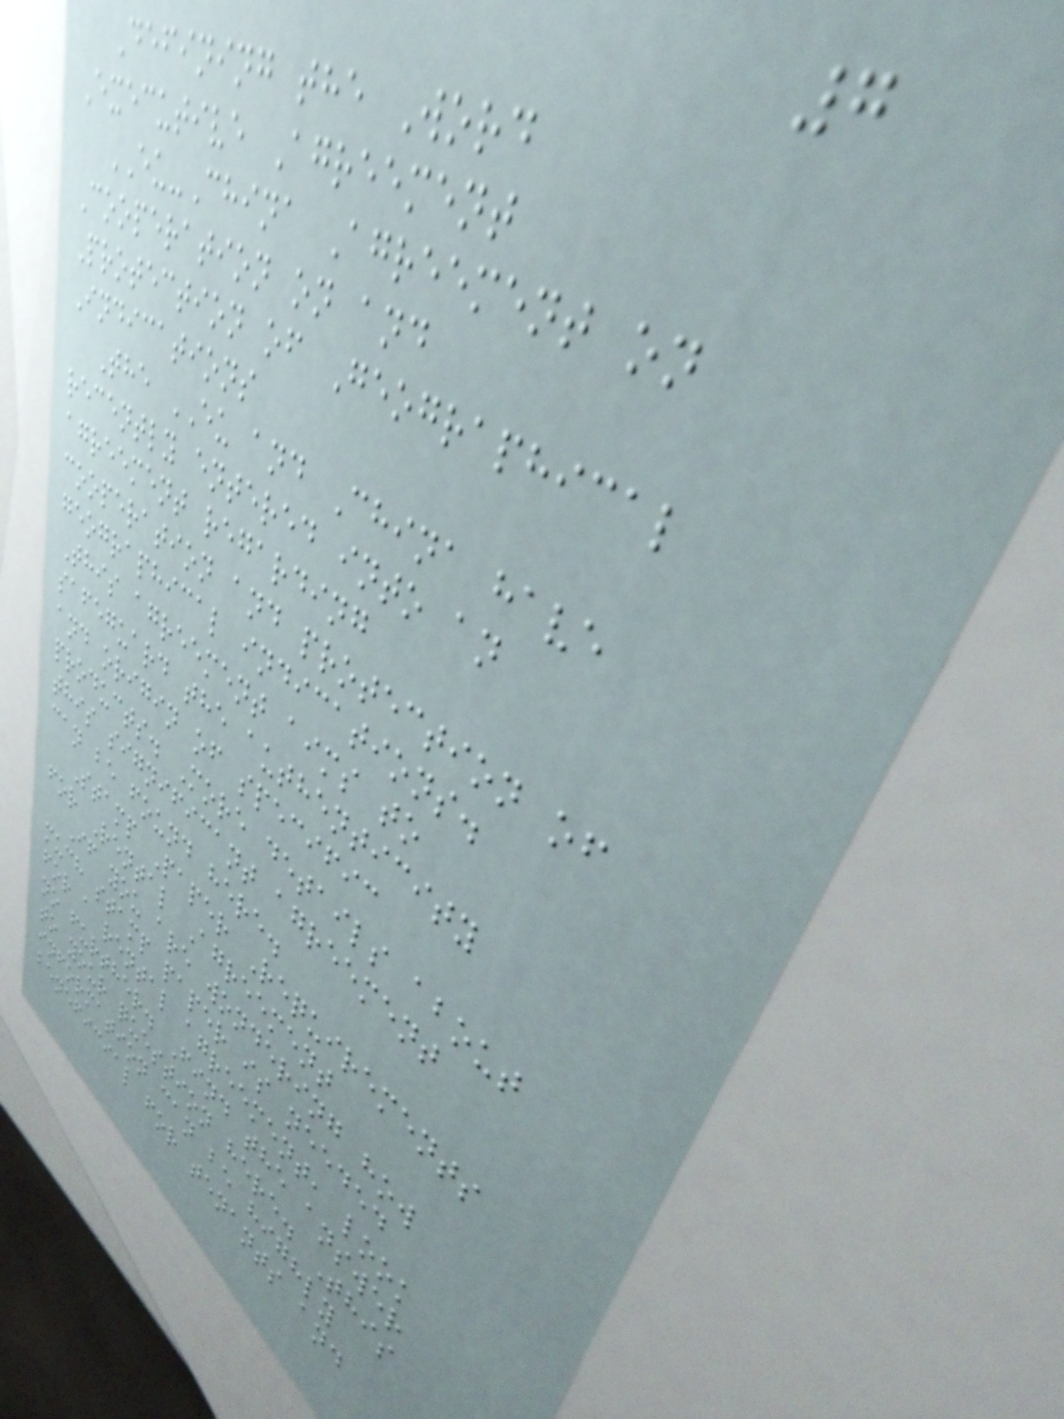7
Defining the Word
Executive Agreement
EU-China Agreement on
Cooperation on and
Protection of Geographical
Indications
The EU and China have
recently entered into an
agreement regarding
cooperation and protection of
geographical indications.
This agreement aims to
safeguard the authenticity
and origin of specific
products. More details about
this significant agreement
can be found here.
Stamp Paper Requirements
for Rental Agreement
If you are wondering how
much stamp paper is needed
for a rental agreement, look
no further. Find the answer
to your question here. This
information can be highly
beneficial for tenants and
